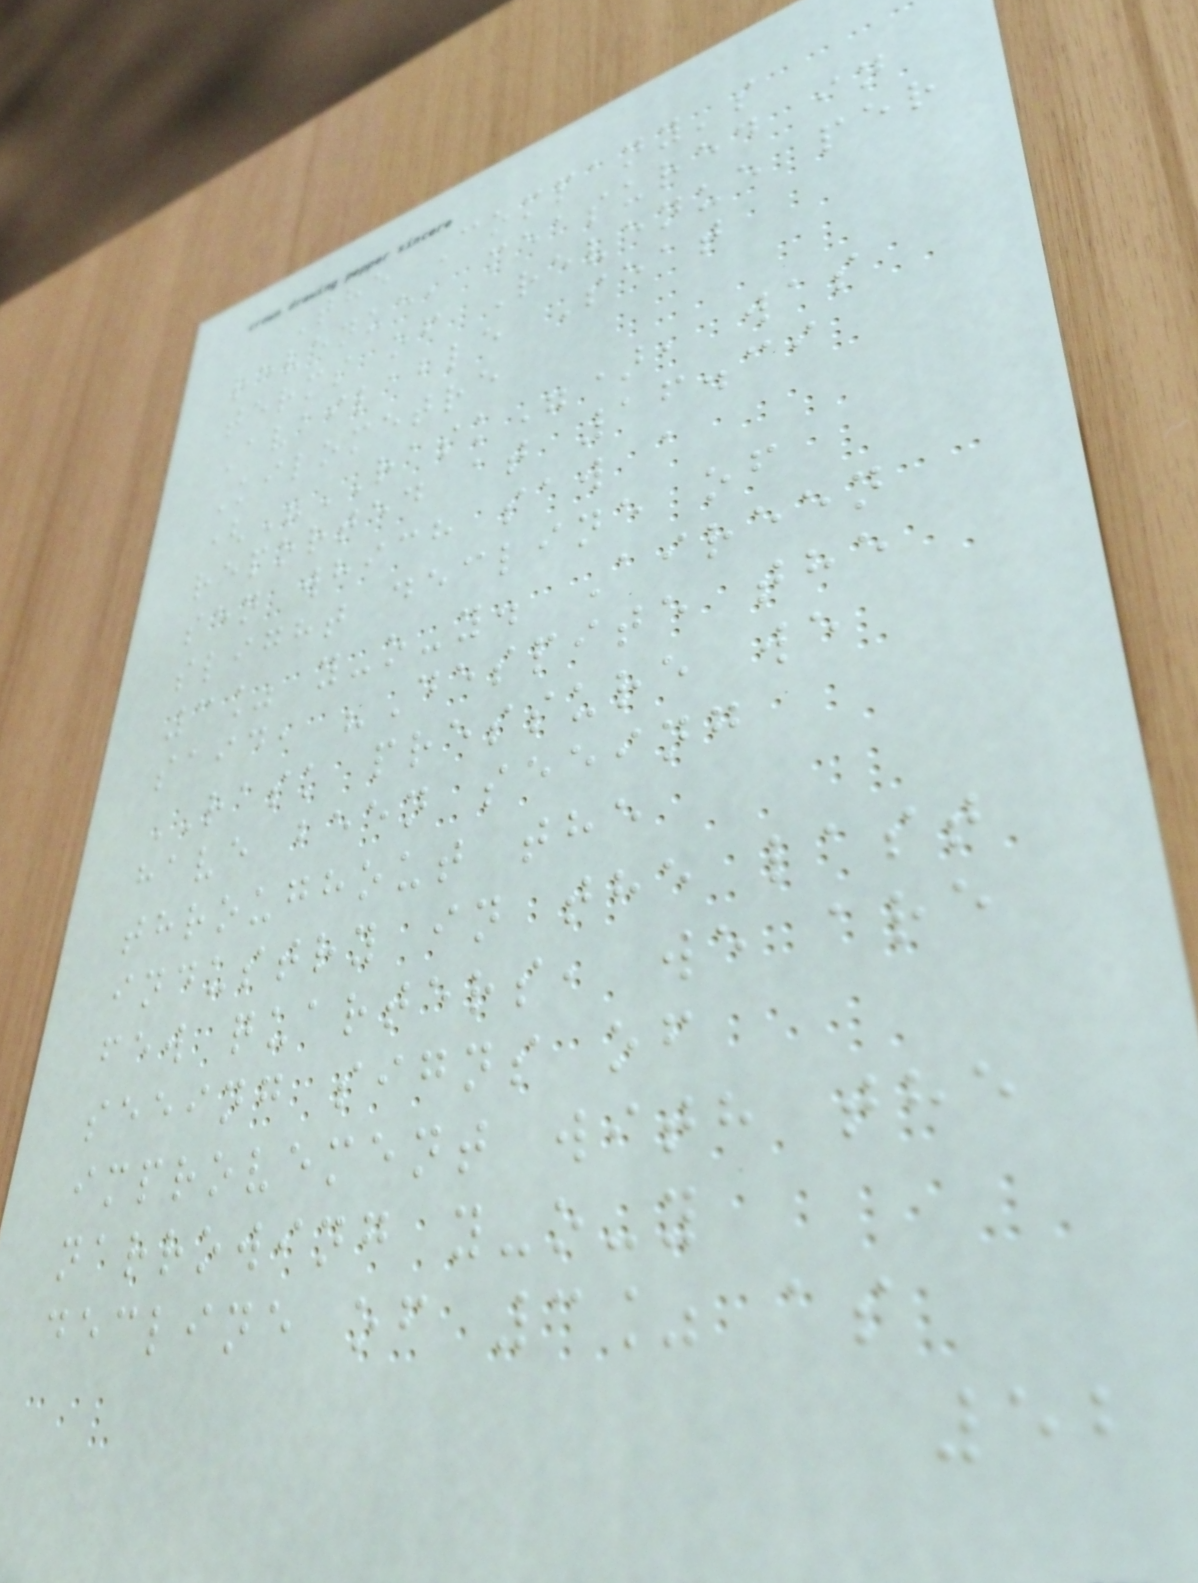The Company's
revenue, measured in
terms of Revenue per
Available Seat
Kilometre
("RASK"), was
reported at 16.39
sen which saw a
slight decline of
3% y-o-y. Aireen
said, "Despite the
RASK pressure we
have been seeing
throughout the
industry in the last
few quarters, we are
seeing signs of
improvement with the
narrowing y-o-y
decline of 3% as
52
